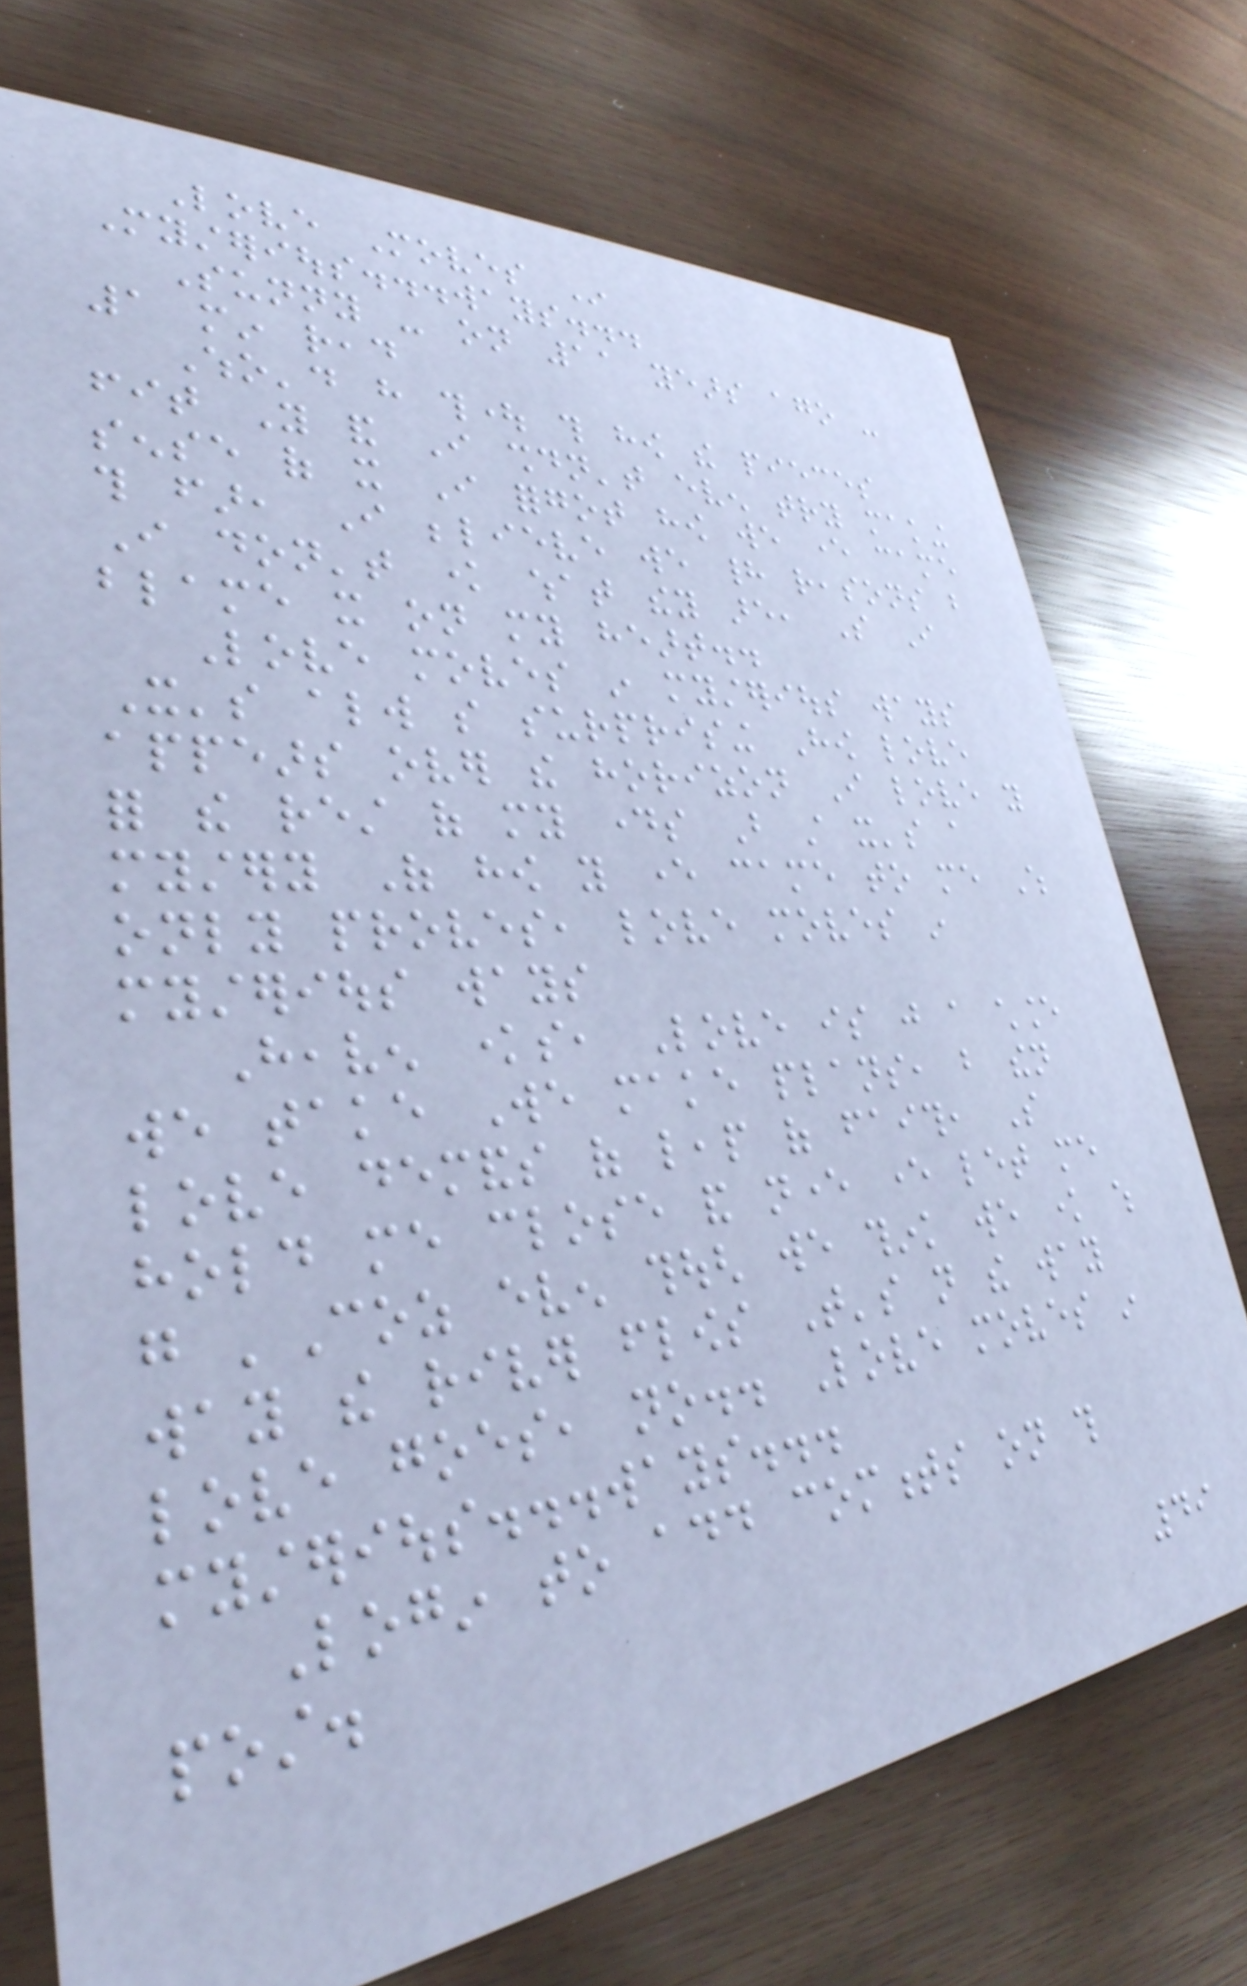Love Moves In
Mysterious...ways...
Sunny - on 11 years ago -
1 min read
Who'd have thought this how the pieces
fit You and I shouldn't even try making
sense of it I forgot how we ever came
this far, I believe we had reasons but
I don't know what they are, So I
blame it on my heart..
Love moves in mysterious ways
It's always so surprising How love
appears over the horizon I love you
for the rest of my days But still it's a
mystery Of how you ever came to me Which
only proves, love moves in
mysterious ways
Heaven knows, Love is just a chance
we take We make plans, but then
love demands of leap of faith, So
hold me close and never ever let me
go 'Coz even though we think we know which
way the river flows That's not the way
love goes, no.. Love moves in
mysterious...ways...
Login to add comments on this
post.
49
